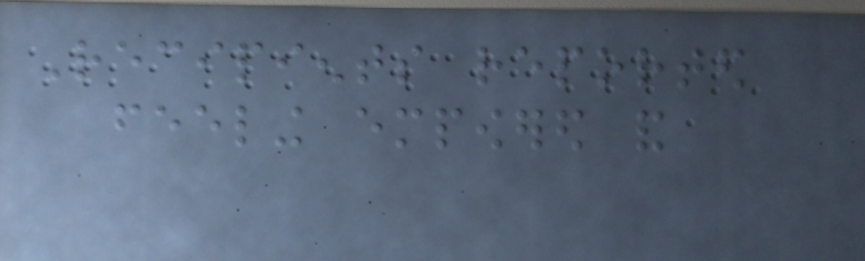Recipients reported
feeling empowered and
